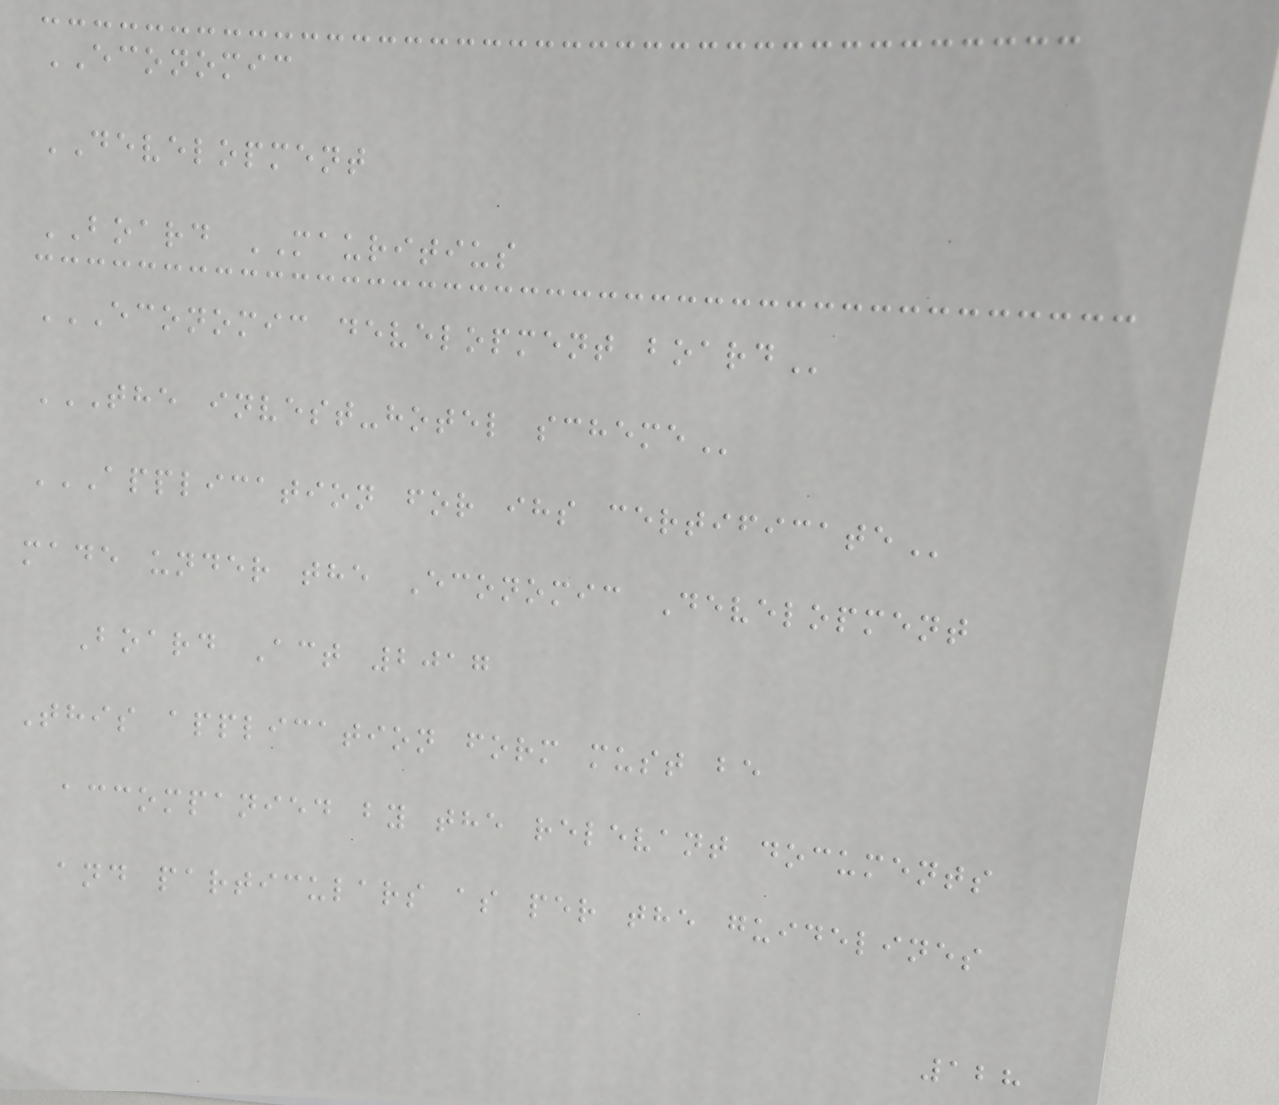ECONOMIC
DEVELOPMENT
BOARD MAURITIUS
ECONOMIC DEVELOPMENT BOARD
THE INVEST-HOTEL SCHEME
APPLICATION FOR IHS CERTIFICATE
made under the Economic Development
Board Act 2017
This application form must be
accompanied by the relevant documents
and particulars as per the guidelines
128
